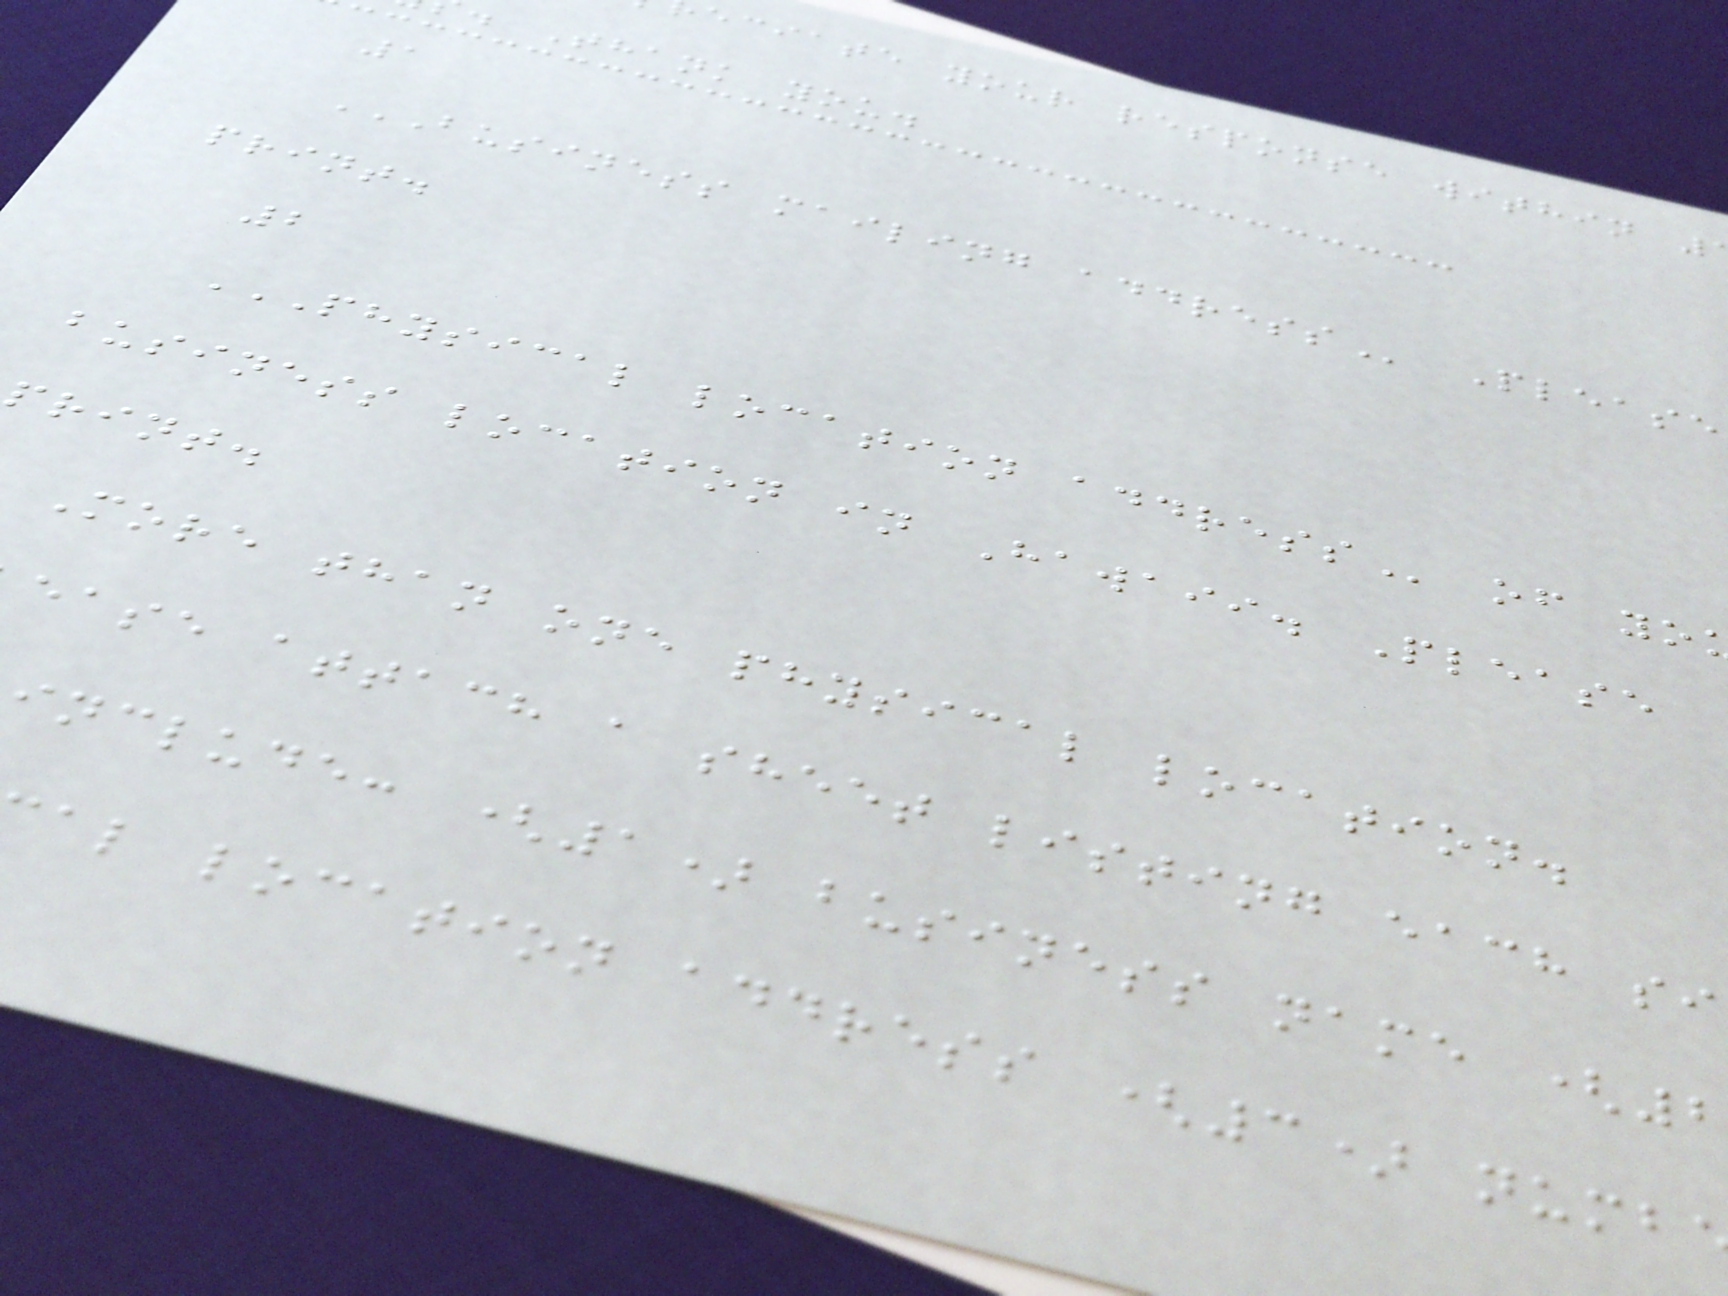eciate your response within
. Thank you.
1
BUSINESS MAILING ADDRESS Please
print.
2
PHYSICAL LOCATION ADDRESS of yo
business location in Hawaii. Please
print.
More than one physical location.
ease attach a sheet listing each si
include: (1) business name (2
al location address (3) numb
